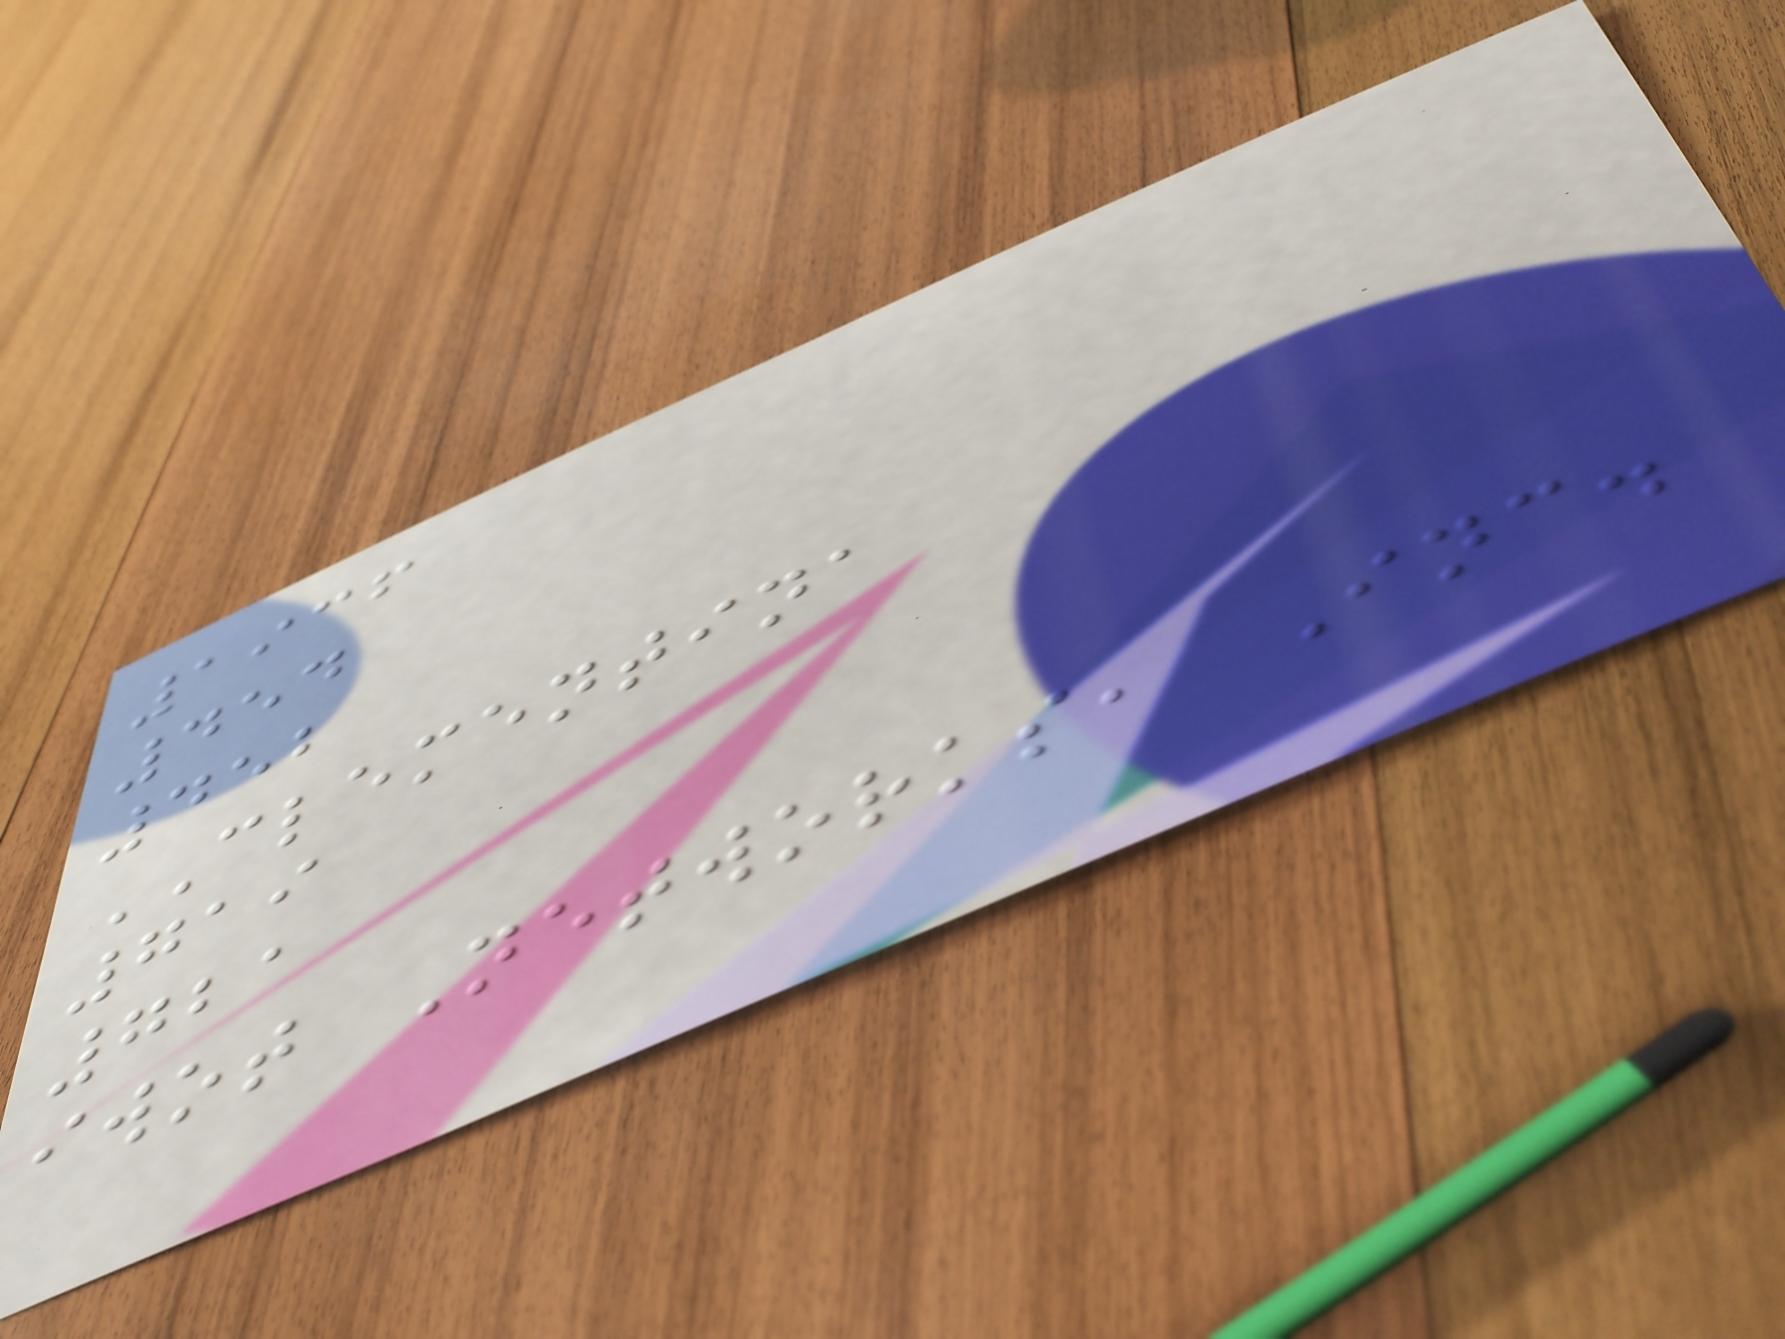1936
454
452
CLEMENTINA
719
721
iwot Networks, Inc.
